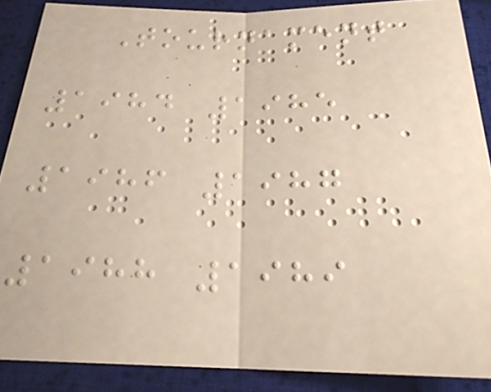Tournament
1984 1985
1986 1987
1988 1989
